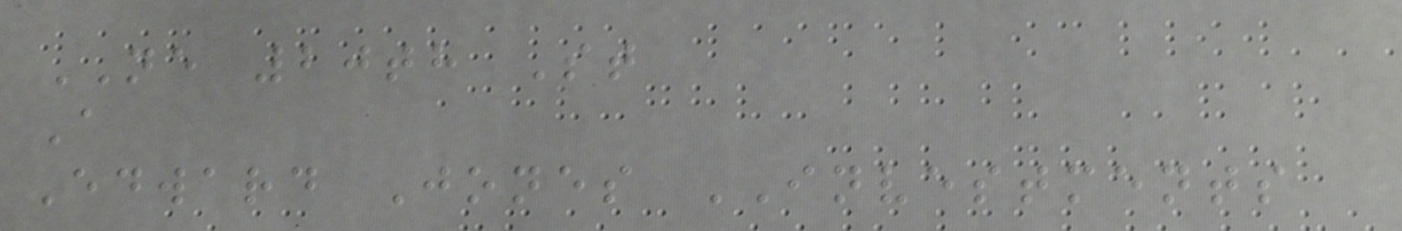NE 20th St
A
Edward Jones INVESTMENTS
